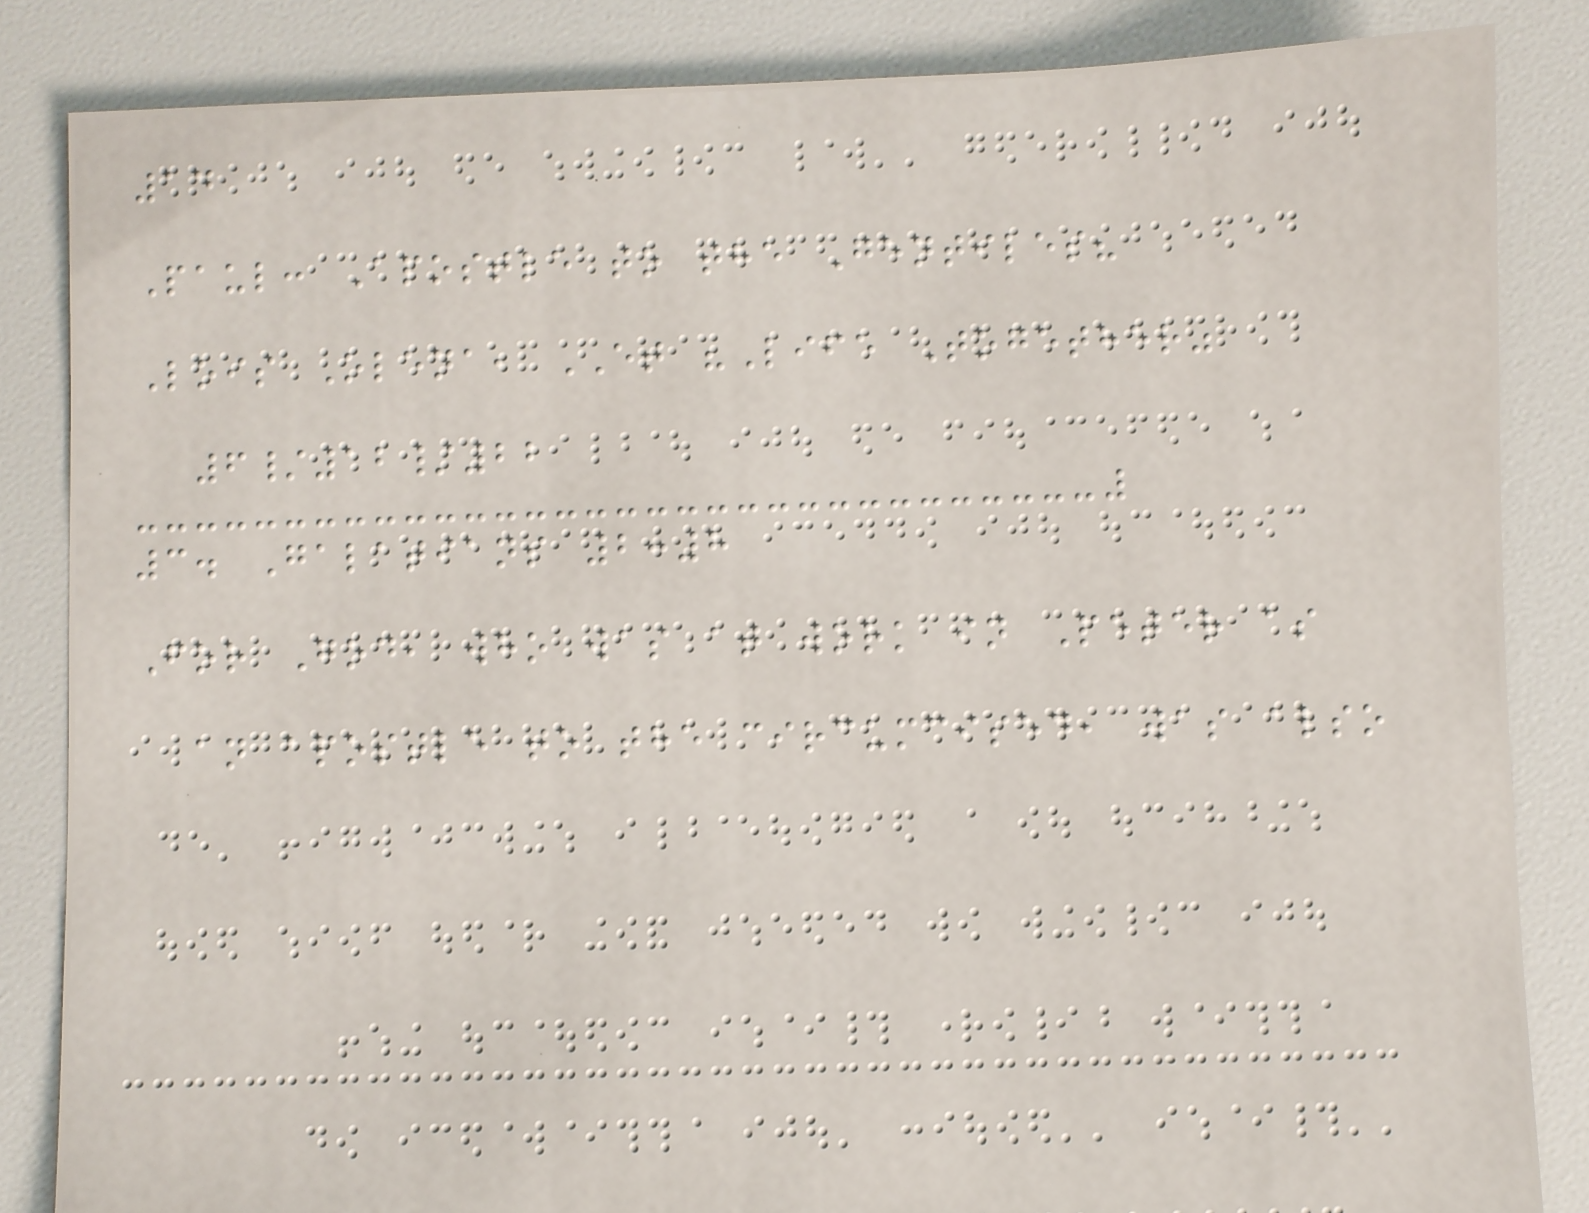14
Paul: Apostle to the Gentiles?
Lois Olena, ET "Life Together"
6/12/22
3. Galatians 2:8
For God, who was at work in Peter as
an apostle to the circumcised, was also
